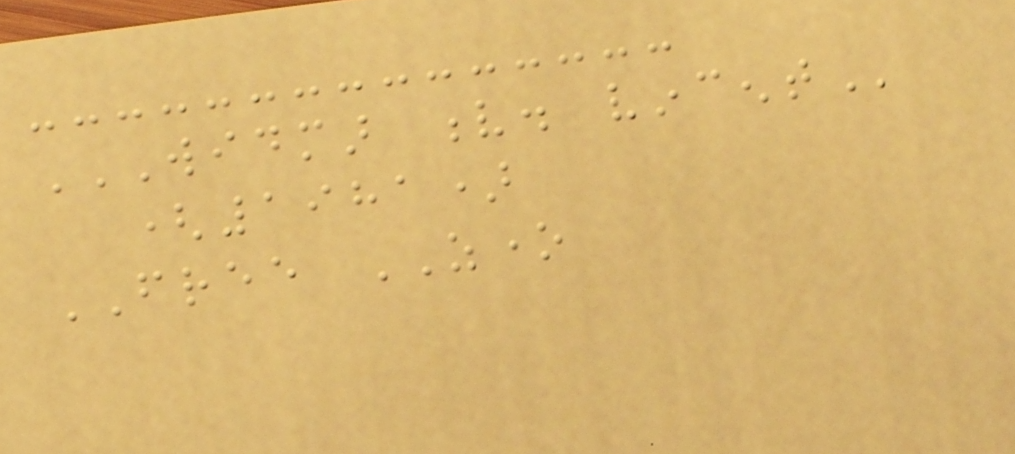WIDMAR V. VINCENT
(1981)
FREE ZONE
